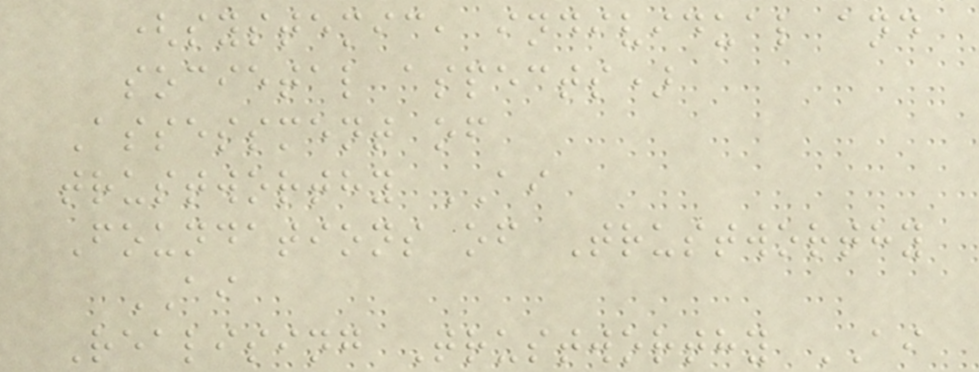(systemic, individual and
societal aspects)
Assessment of
trustworthy AI
Foundations of Trustworthy
AI
Realising Trustworthy AI
